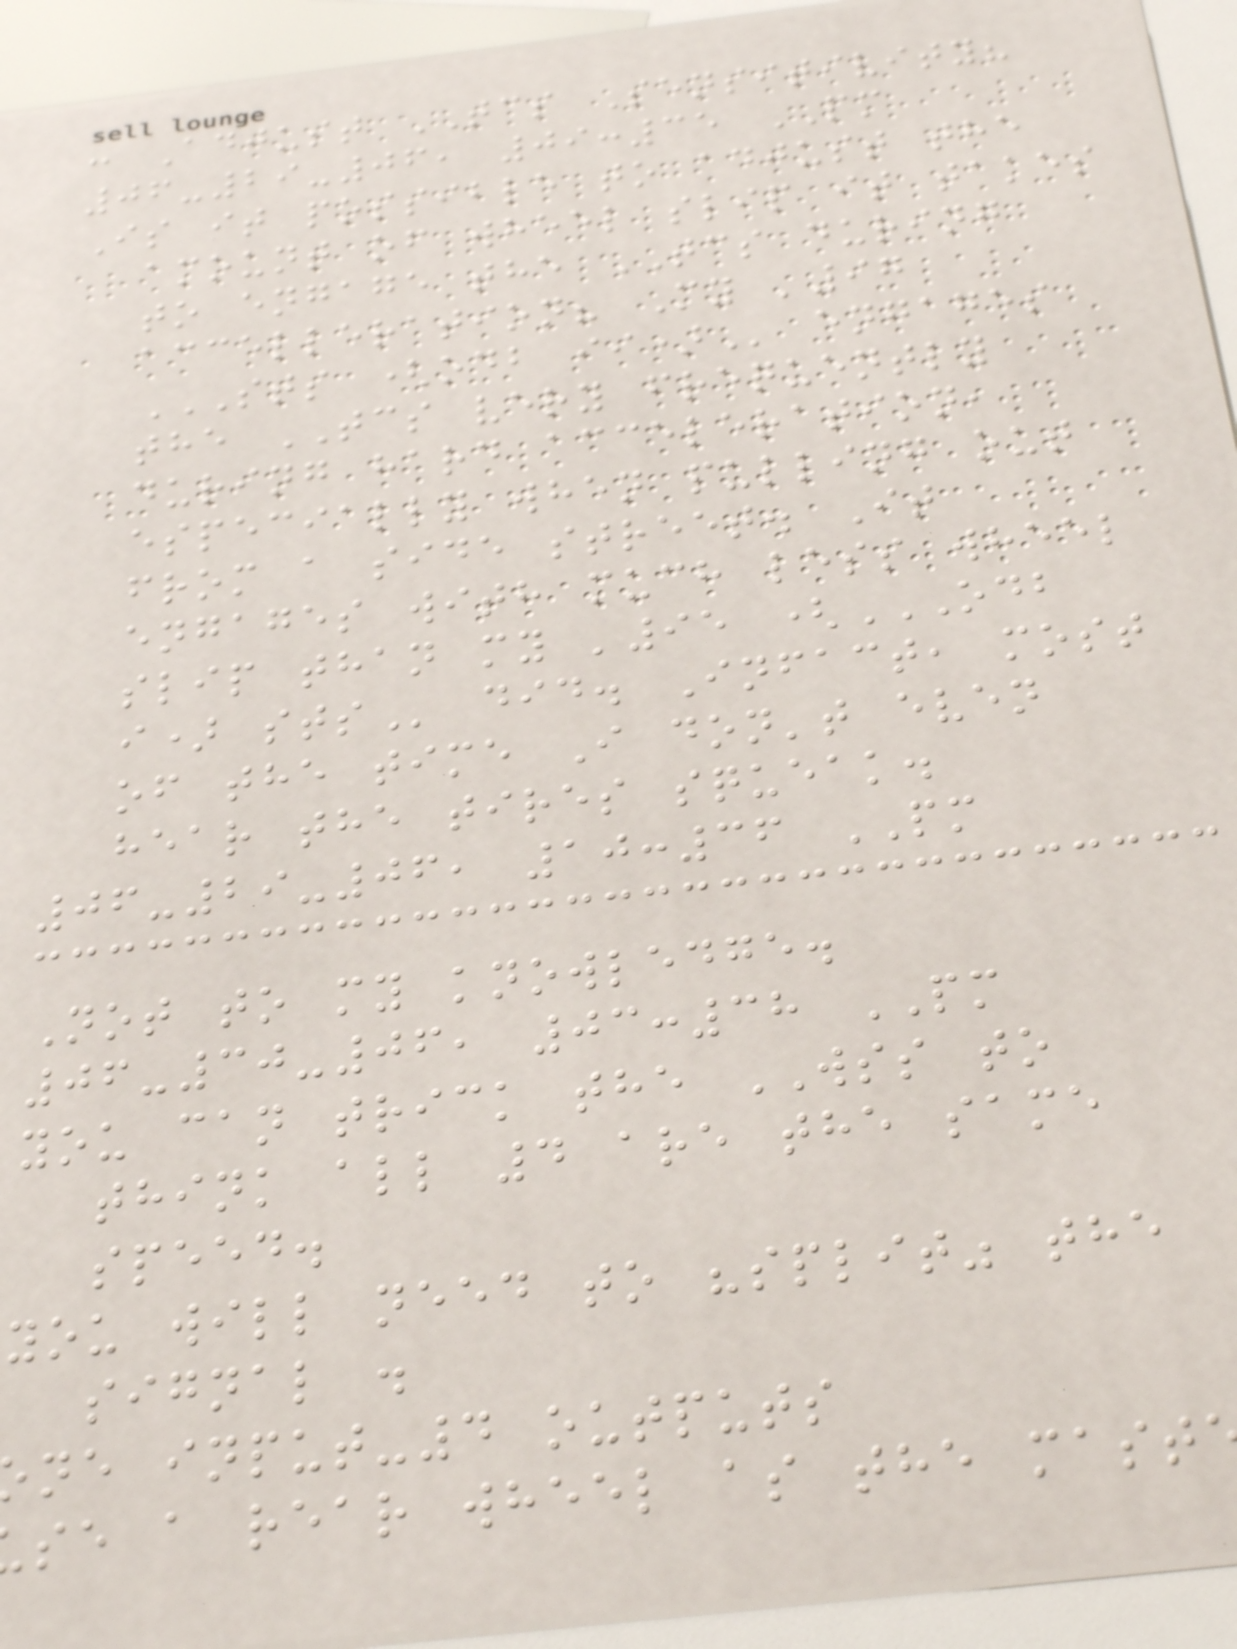: Adjust TCS Sensitivity?
06-29-06, 09:35 PM
Is it possible to adjust the
amount of wheel slip it takes
to engage the TCS during
accelleration? My '97
STS (ODB II) engages
the TCS very frequently
during hard acceleration,
especially when pulling out
from a side street. It
engages with much less wheel
slip than my '95 (ODB
of the time I don't even
hear the tires squeak.
06-29-06, 10:36 PM
Not to my knowledge.
06-30-06, 03:38 PM
you can trick the WSS to
think all 4 are the same
speed.
you will need to "split" the
signal .
ne input-4 outputs
se a rear wheel as the mast
